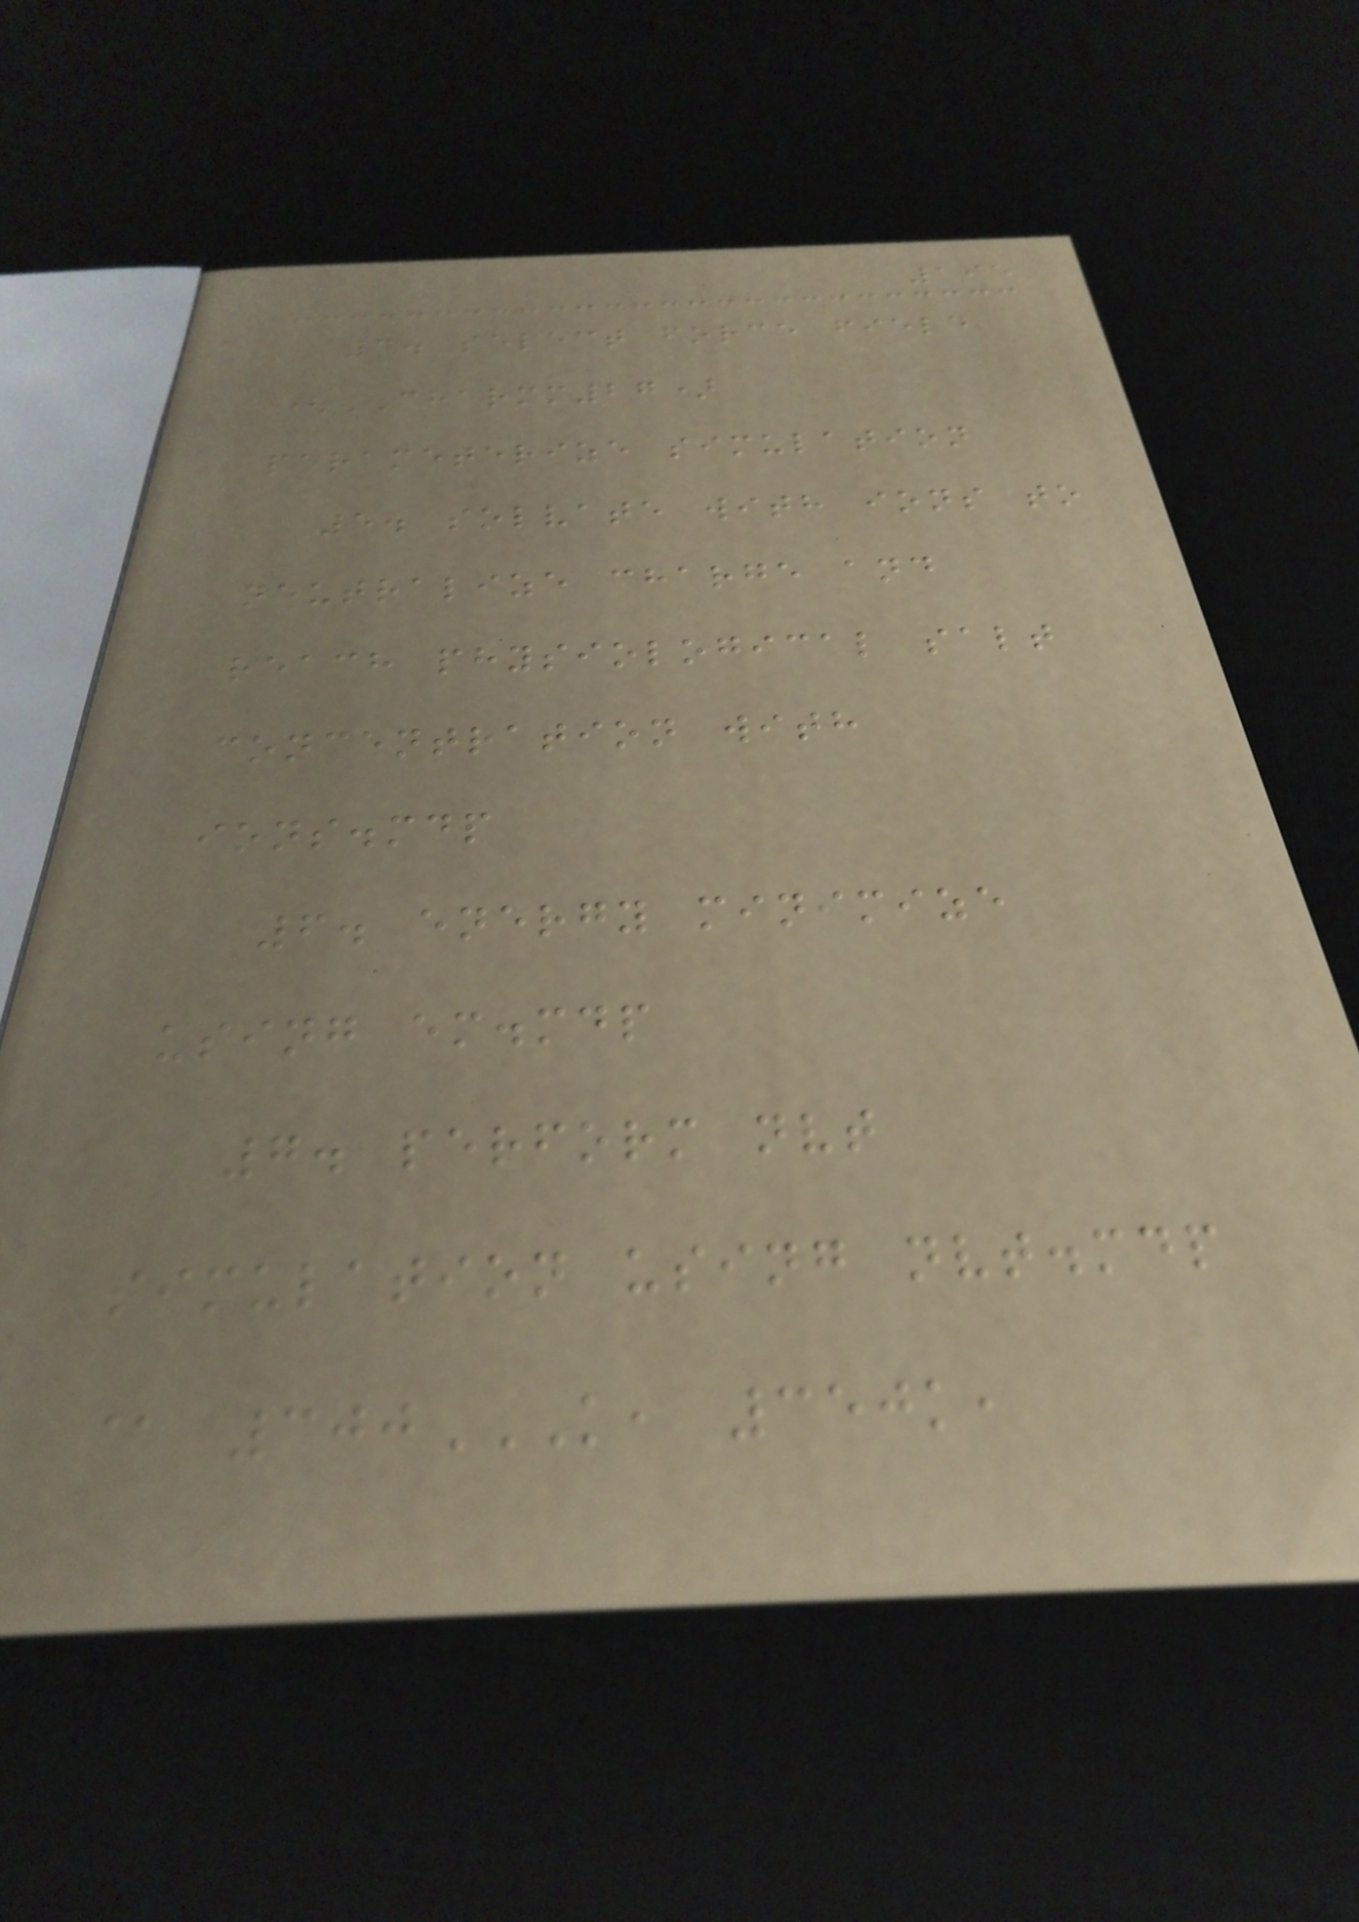195
4. select force field
(CHARMM27)
parameterize simulation
5. solvate with ions to
neutralize charge and
reach physiological salt
concentration with
ions.mdp
6. energy minimize
using em.mdp
7. perform nvt
simulation using nvt.mdp
@ 300K, 350K,
